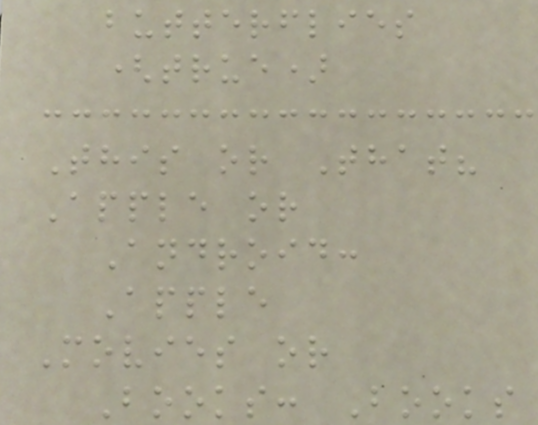butterflies
(true)
This or That?
Apple or
Android:
Apple
Movies or
Books: Books
